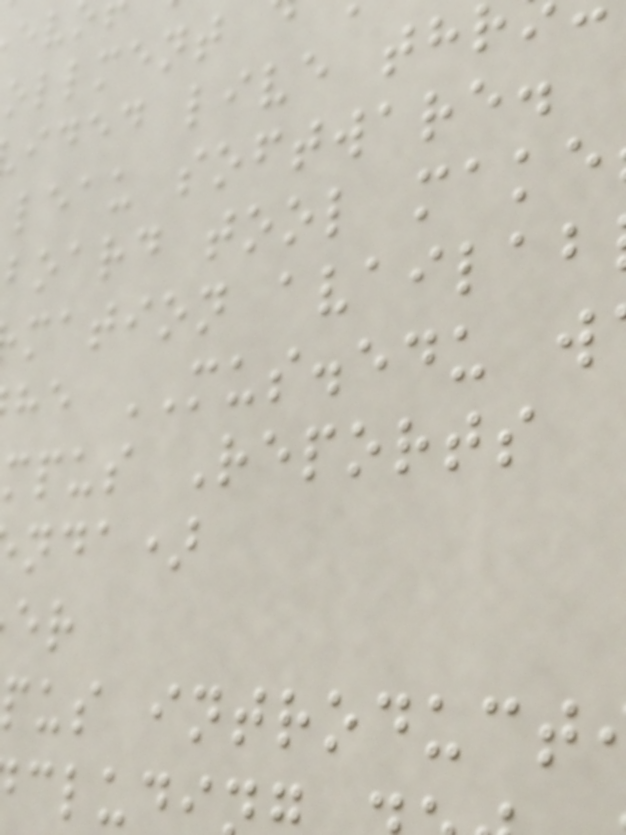ollment
ided live th
leau software.
board tool make
mation availab
he MUS.edu w
mpus Reports
nda)
pus introduct
